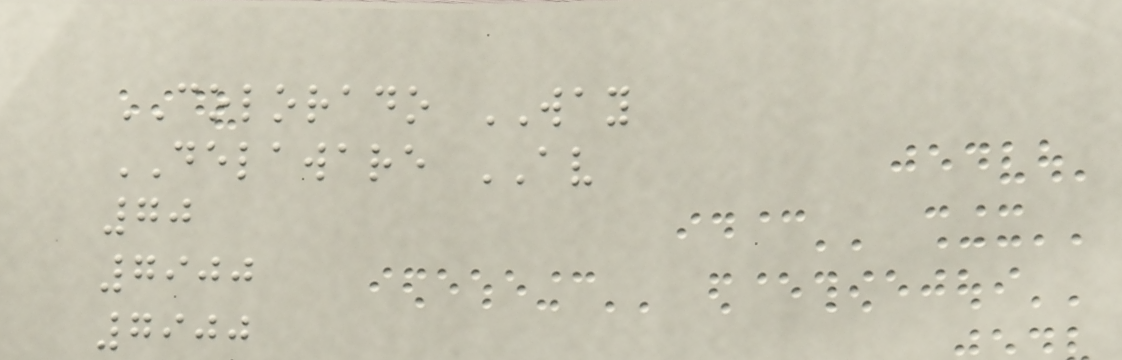COLORADO WAY
DELAWARE AV
70
7900
7900
